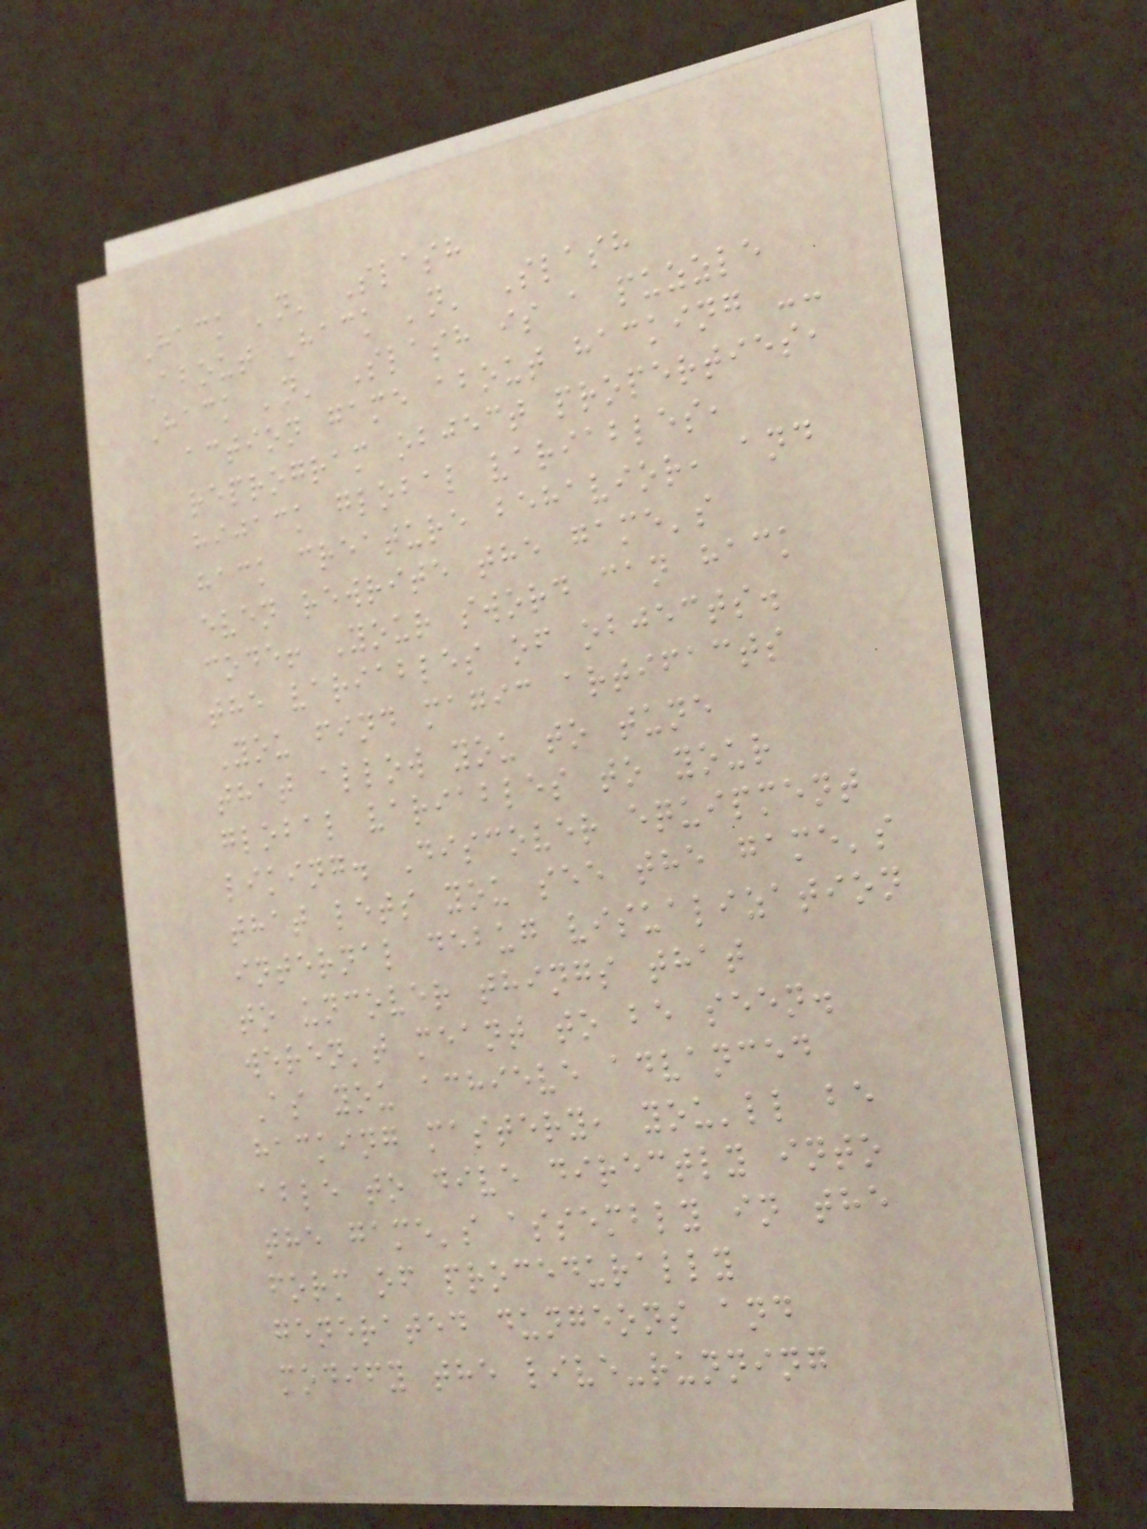Hack 'n' Slash
About Hack 'n' Slash
Hack 'n' Slash is a puzzle
action game about hacking --
reprogram object properties,
hijack global variables,
hack creature behavior, and
even rewrite the game's
code! Your sword can hack
the variables of objects.
You find magic artifacts
that allow you to tune
global variables to your
liking. Discover equipment
that lets you see the game's
internal debug visualization
to uncover things that
weren't meant to be seen.
As you achieve advanced
hacking mastery, you'll be
able to dive directly into
the game's assembly in the
form of procedurally
generated dungeons and
modify the live-running
